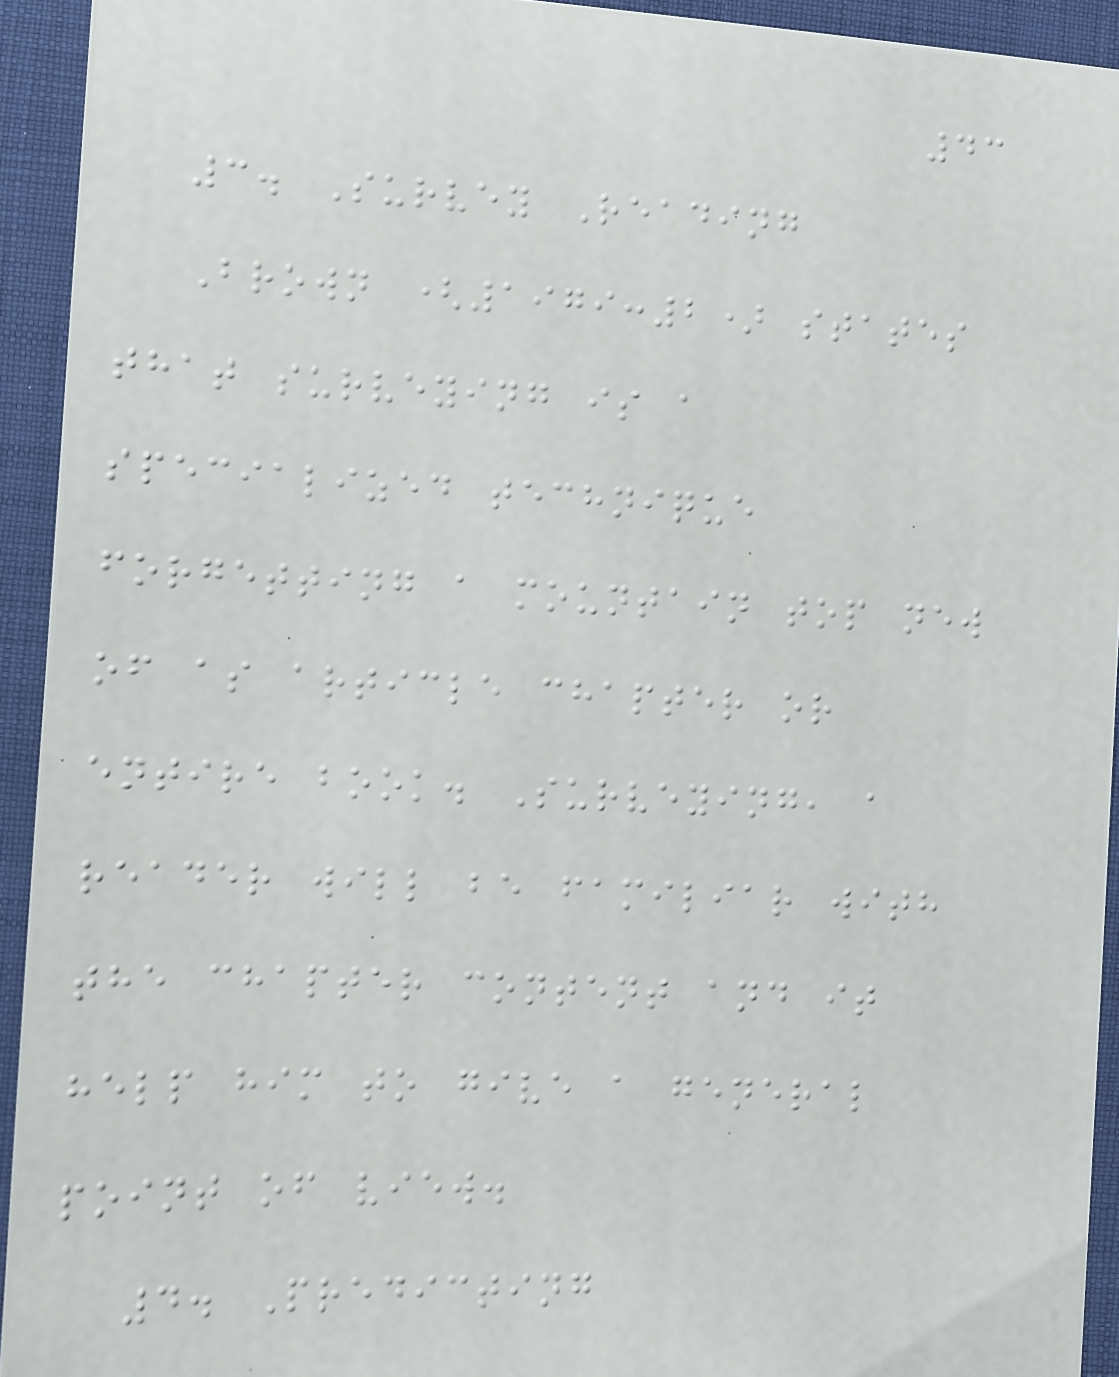43
3. Survey Reading
Brown (1979:2) states
that surveying is a
specialized technique
forgetting a mountain top new
of as article chapter or
entire book. Surveying, a
reader will be familiar with
the chapter content and it
help him to give a general
point of view.
4. Predicting
